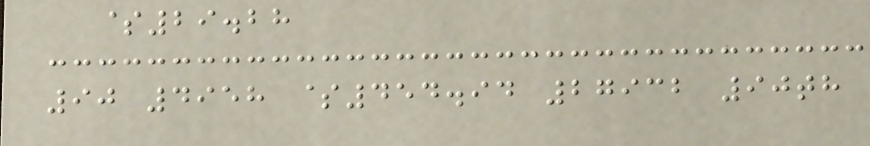$29.28
90 4958 $454.94 27932 90th
